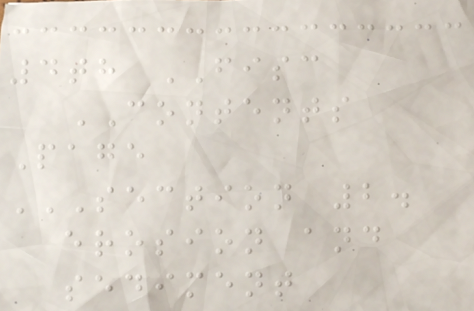4th FISC
CONTENTS
Page
SECTION 2.
EROSION AND
SEDIMENT
